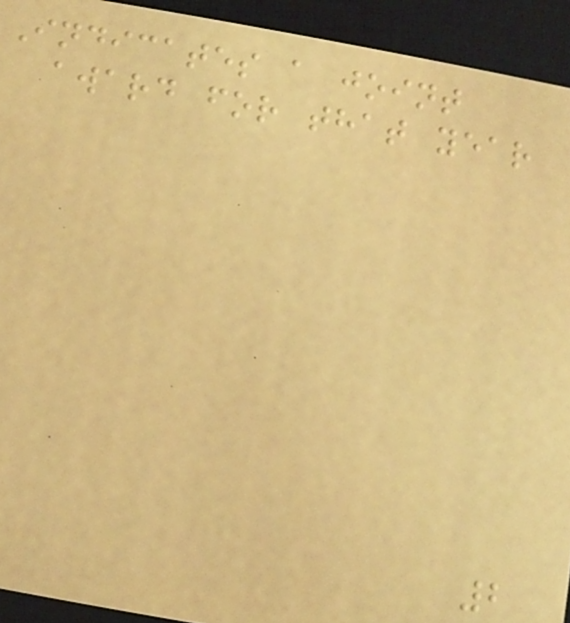Indicates a joint
award for that year
2
